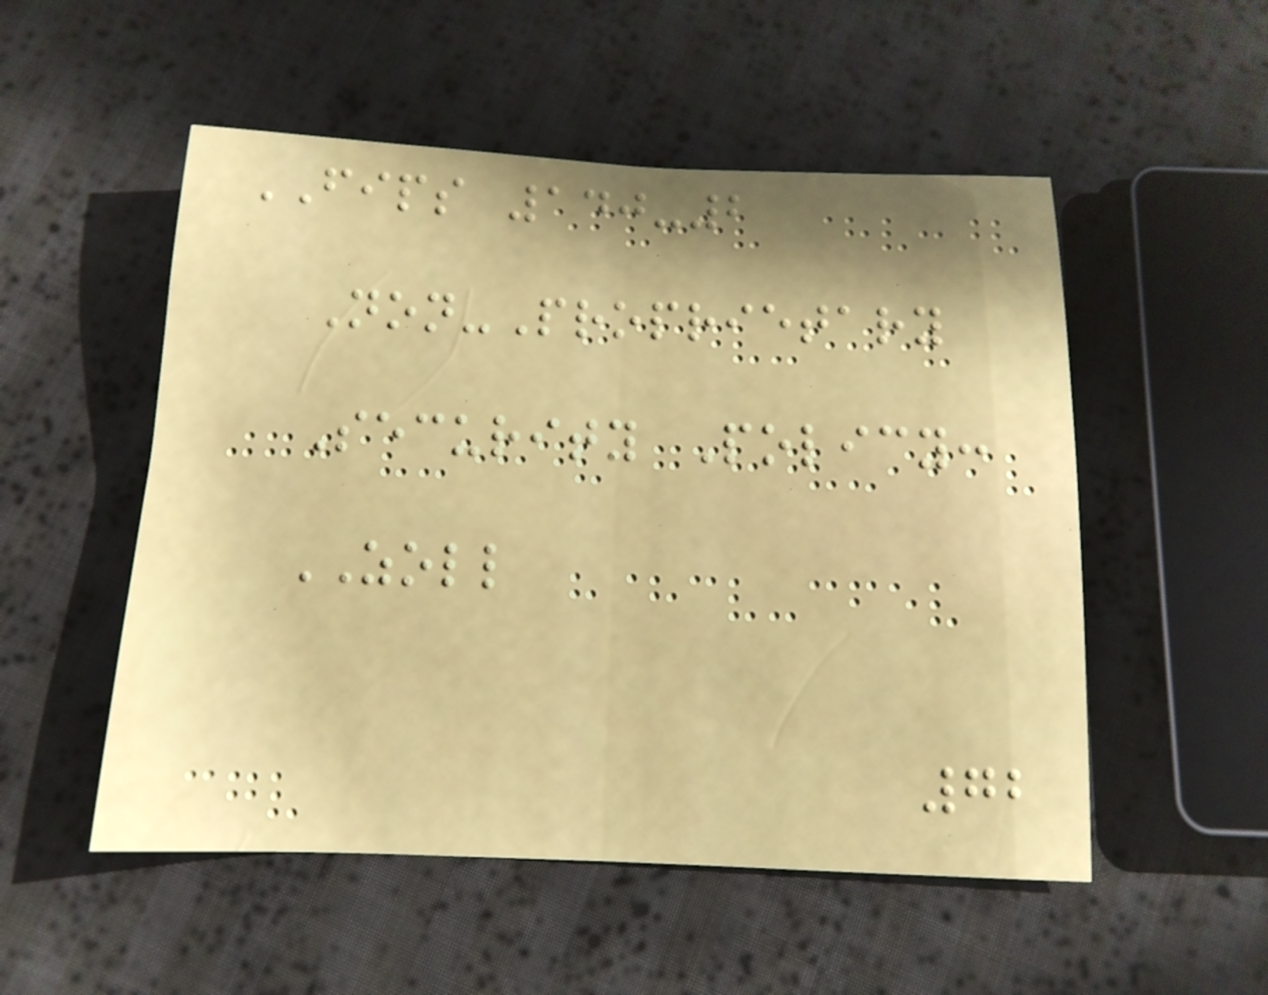FIPS 140-2
Non-Proprietary
Security Policy:
ZOLL
72
